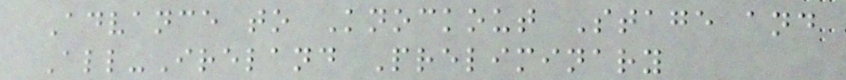Advance to Knockout Stage and
All-Ireland Preliminary
